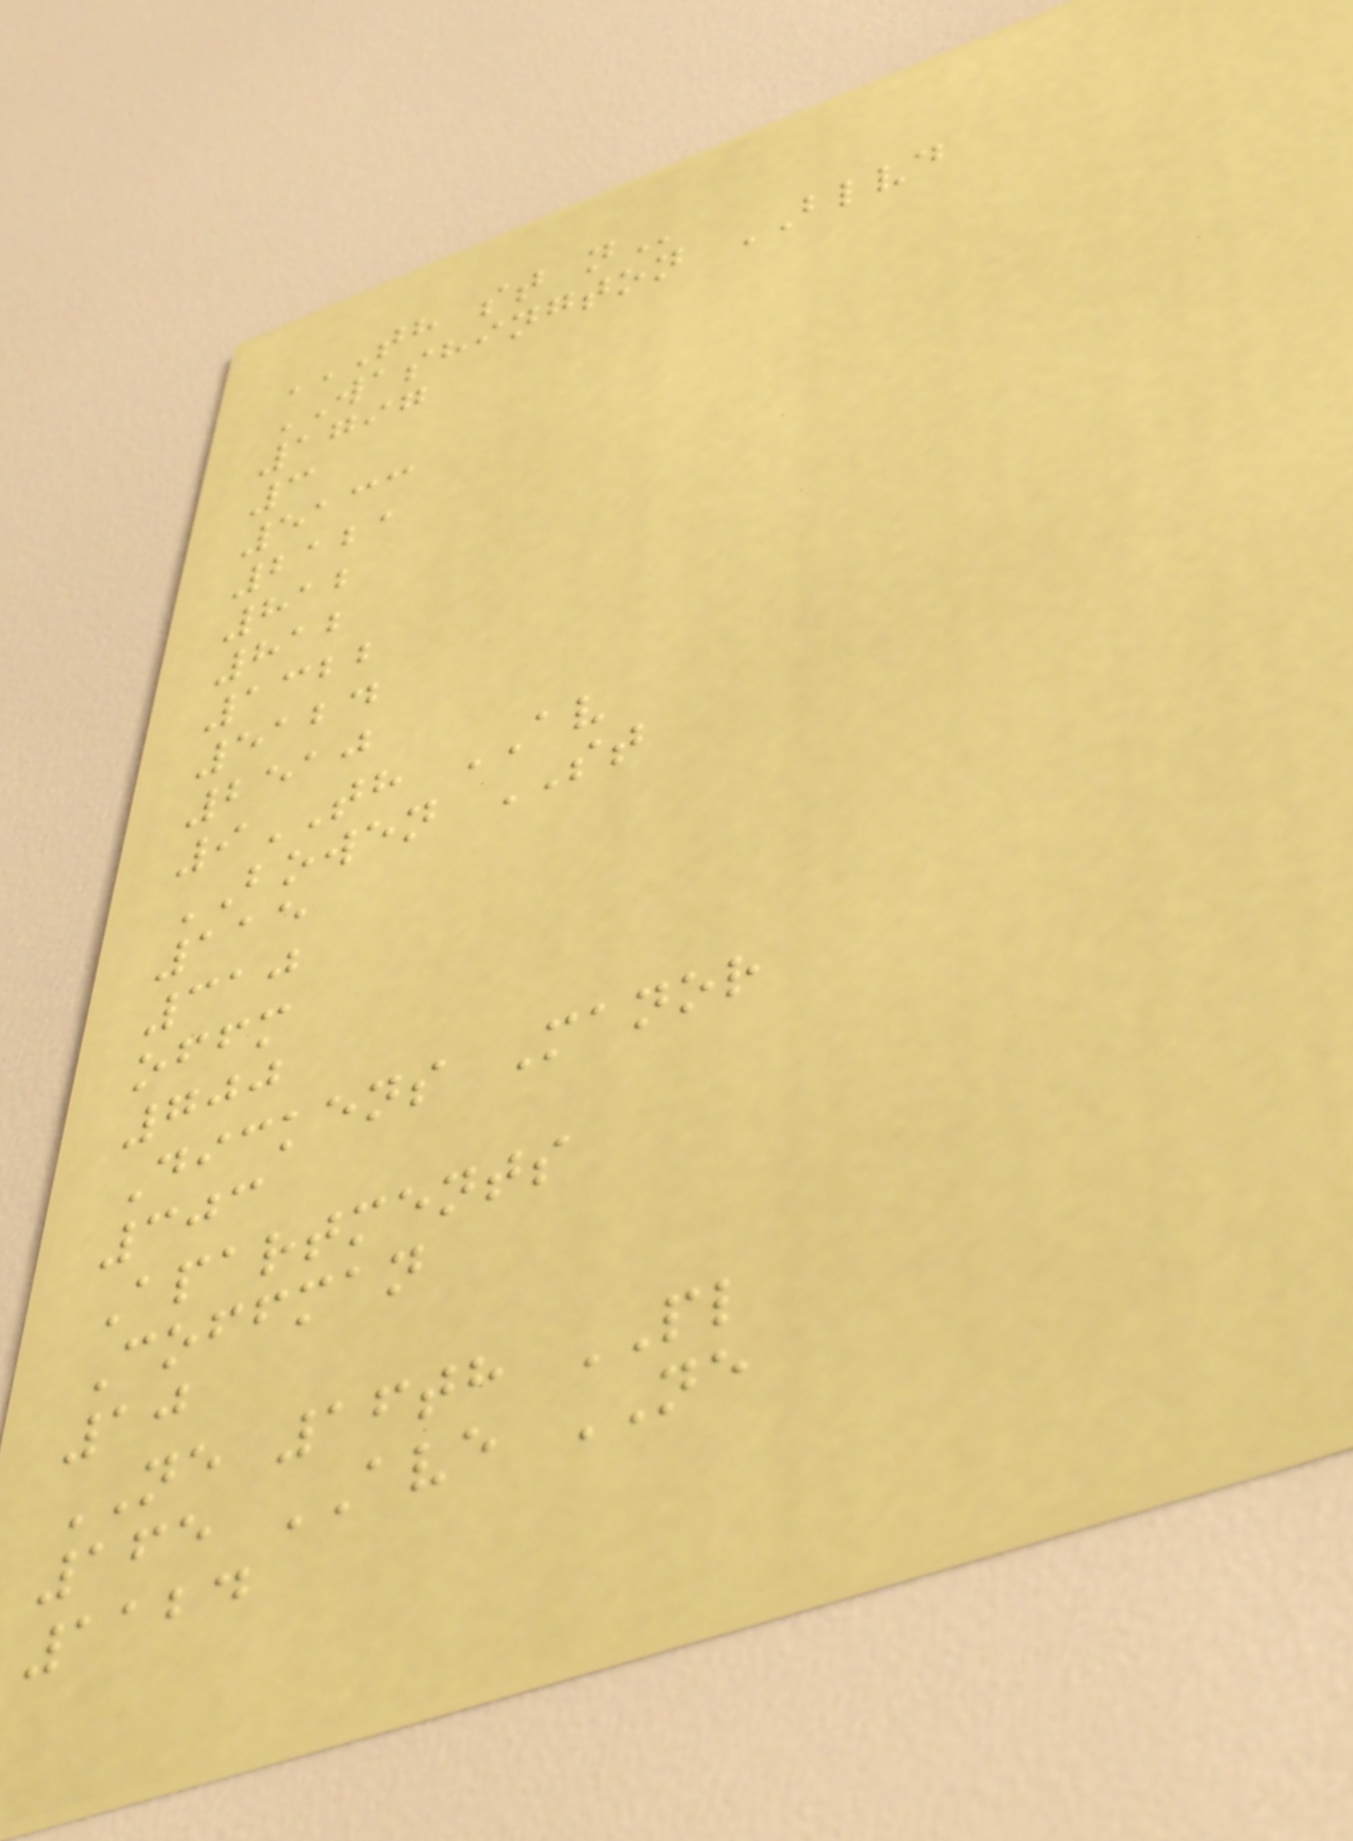TH ST N
WASHINGTON BLVD
1797
3
5133
2121
812
812
1322
5124
2510
9TH AV
BOWEN ST
115
310
offm
700
Dickens Manor
303
Apartments
Coffman
10
NE 16th PL
165 AVE NE
1124
